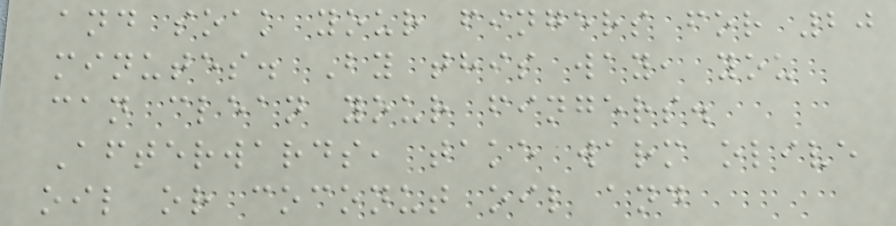and soak your fingers for 20
minutes. By this way, you
can clean your fingers.
Afterwards, take warm olive
oil or coconut oil and
